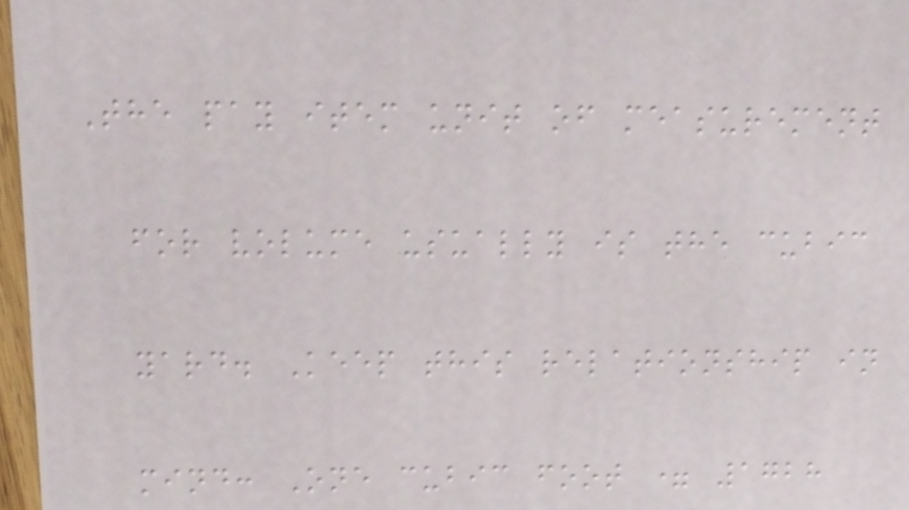The pay item unit of measurement
for volume usually is the cubic
yard. Keep this relationship in
mind: One cubic foot = 1728
